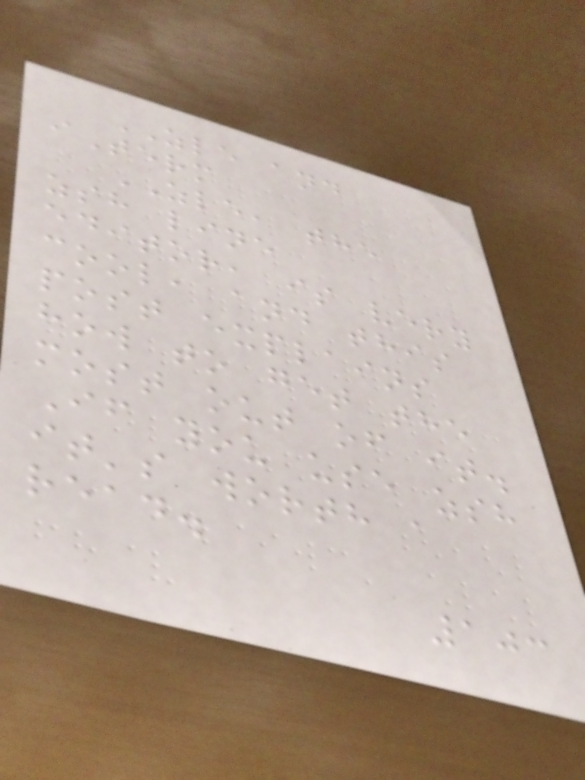ZLE and
iTerm
ZLE, the
zsh line
editor, is very
cool, and this
post explains
how to get the
most out of it.
If you use zsh
it's worth a
read.
103
